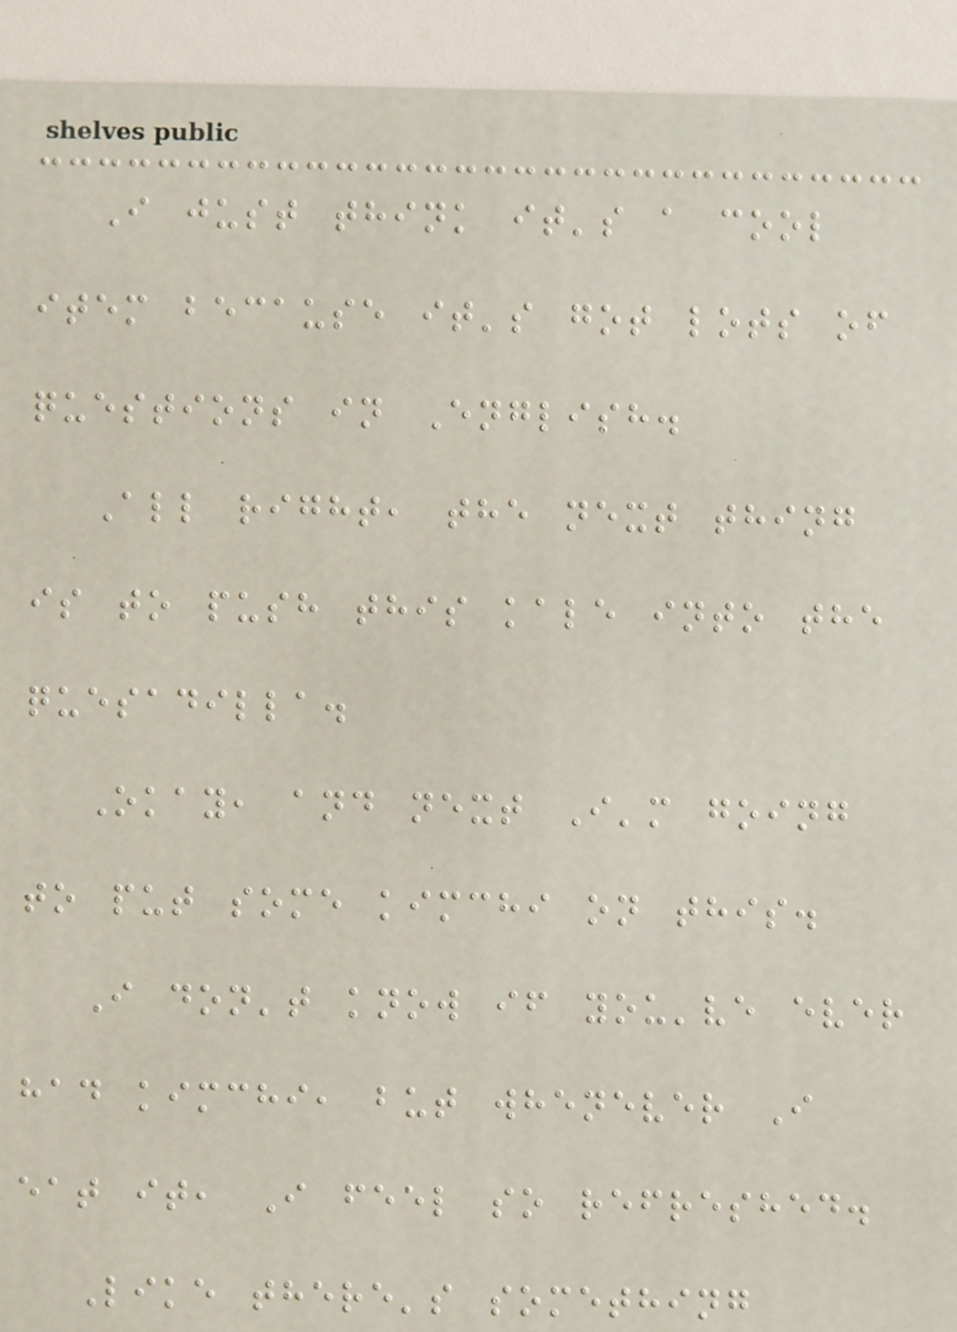I just think it's a cool
item because it's got lots of
questions in English.
All right, the next thing
is to push this kale into the
quesadilla.
Okay, and next I'm going
to put some kimchi on this.
I don't know if you've ever
had kimchi, but whenever I
eat it, I feel so refreshed.
Like there's something
